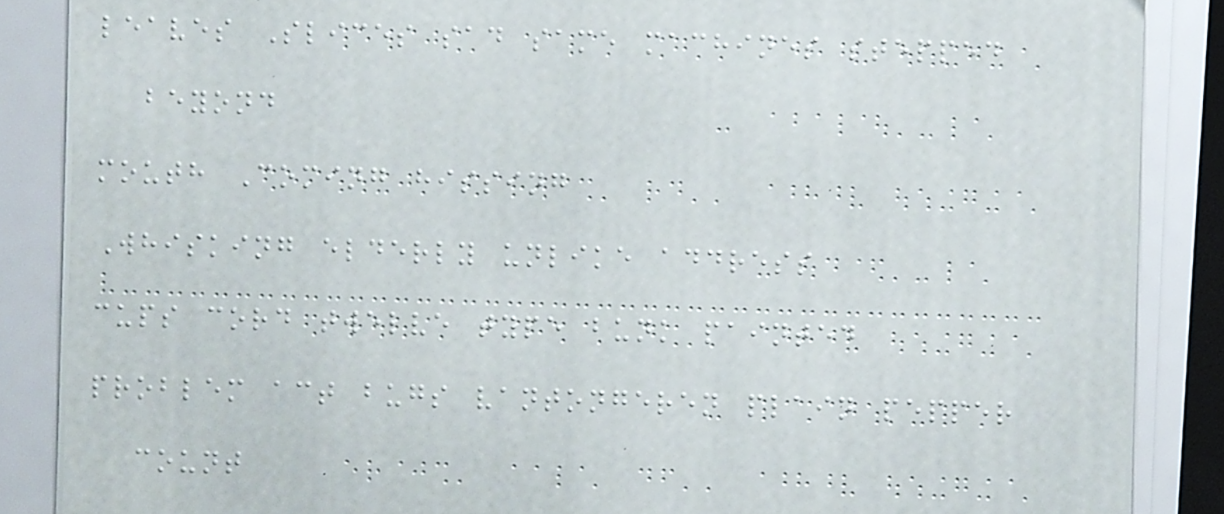leaves Slices sad same machines stepped
beyond
mouth Coming hissing
Whisking elderly unlike address
cups cord twelve type bunk painted
problem act bugs vantongeren plain pepper
count
